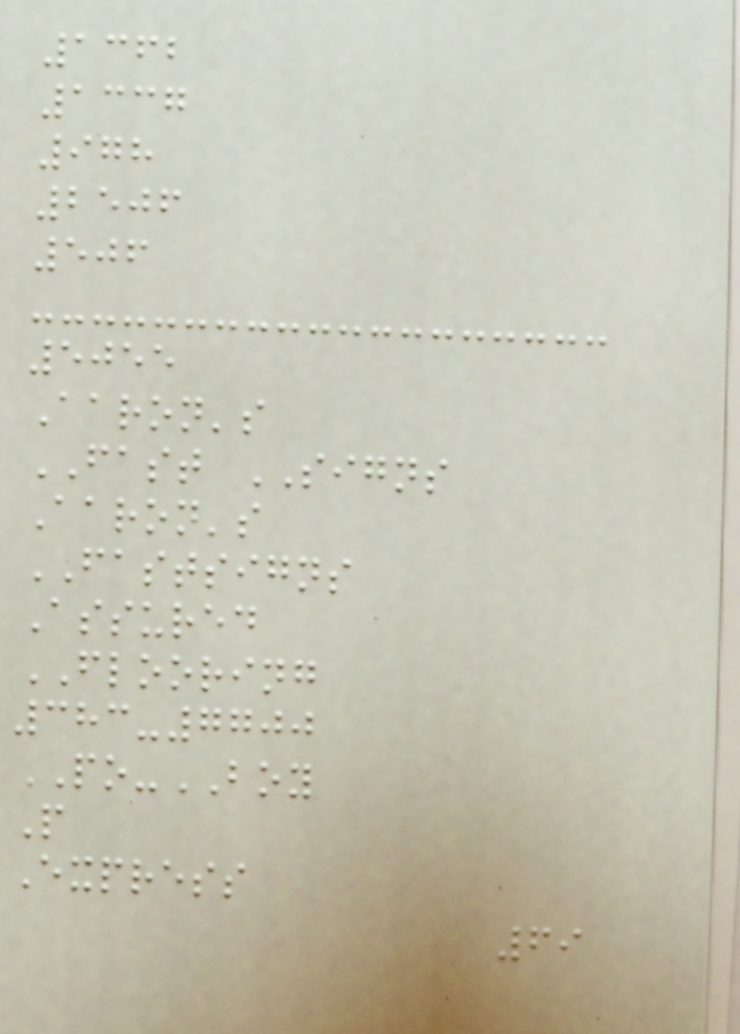1362
1337
978
2506
506
5055
Aaron's
FAST SIGNS
Aaron's
FASTSIGNS
Assured
FLOORING
383-7700
PO-BOY
P
Express
69
